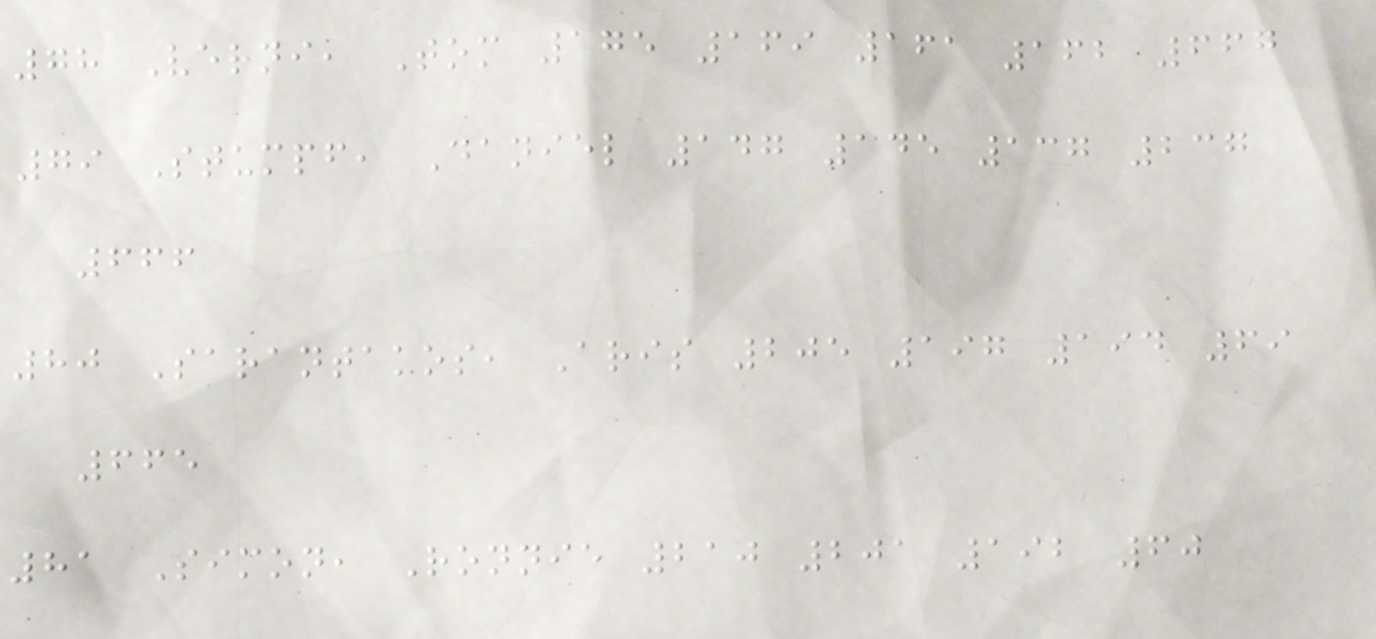78 Verni, Tom 175 169 161 162 667
79 Stumpf, Daniel 147 145 137 237
666
80 Sarantakos, Aris 205 197 194 69
665
81 Simon, Ronnie 210 201 192 60
